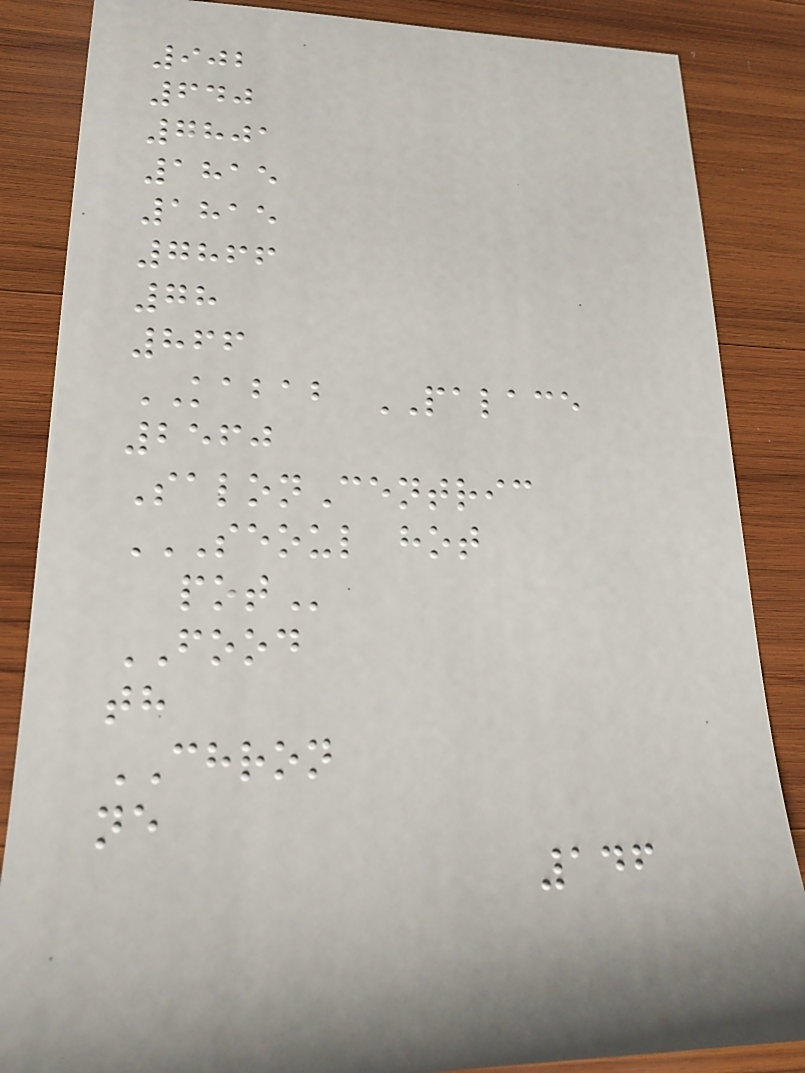902
640
7801
1815
1815
7866
78
866
KABAB PALACE
2560
SalonCentric
SEOUL HOT
POT
FOOD
th
CHRON
ne
146
